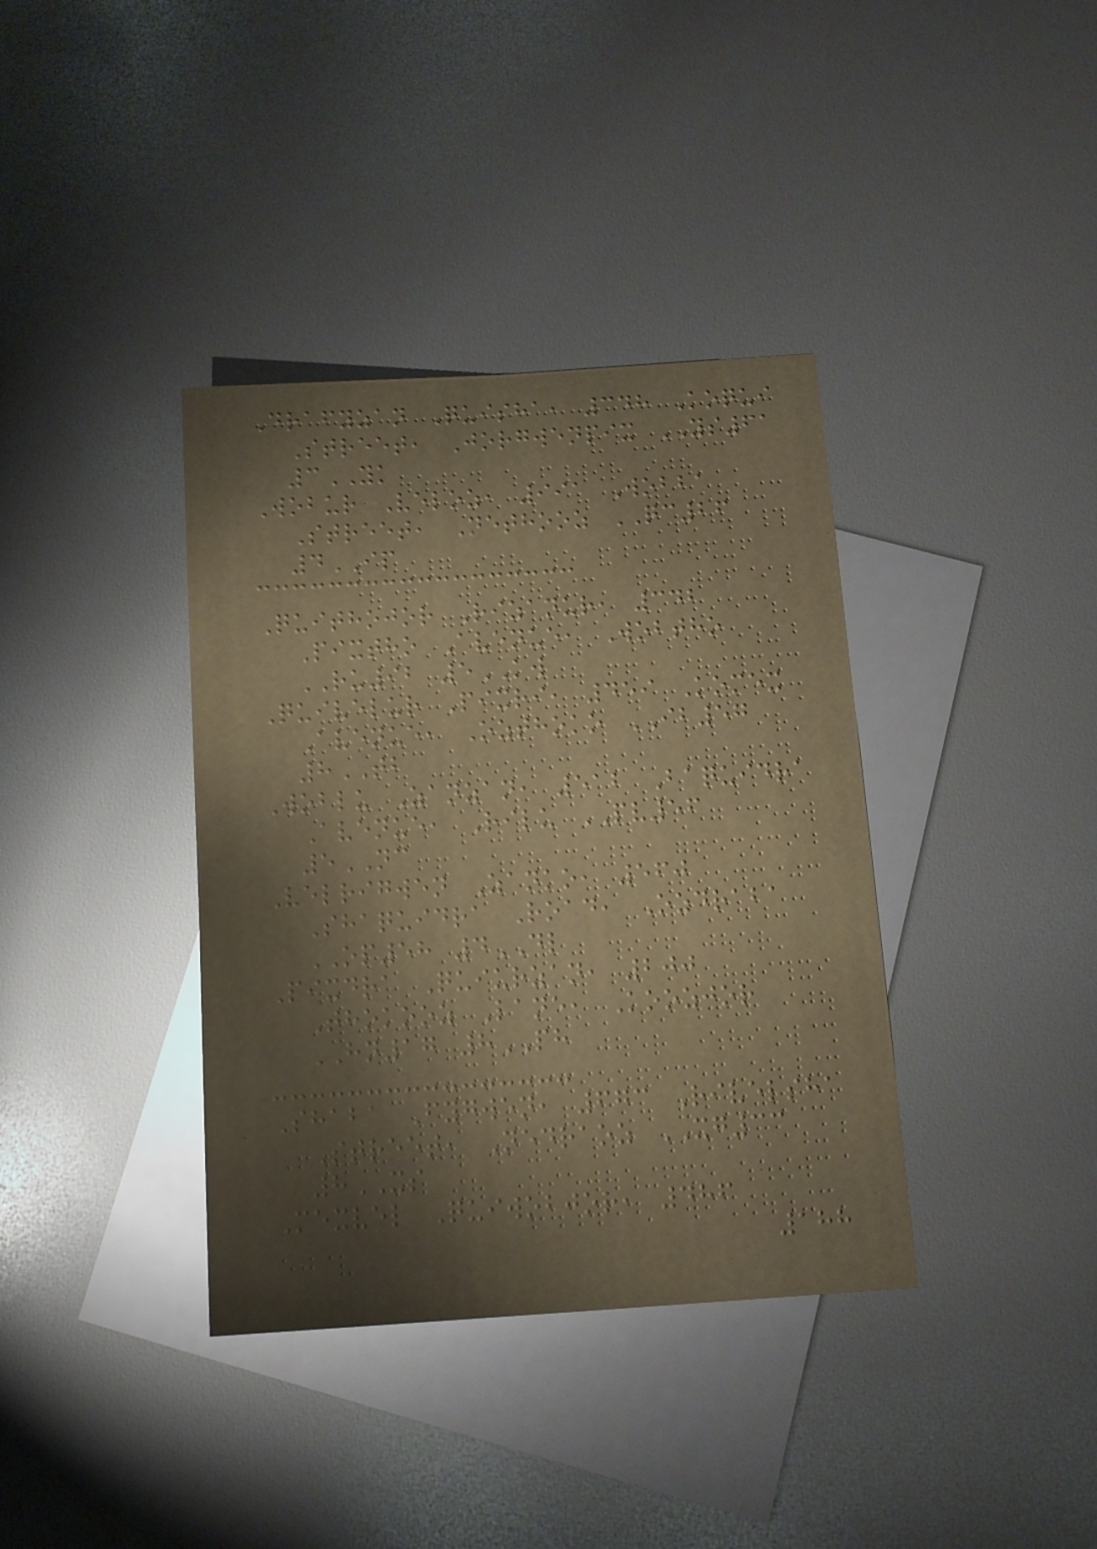Drafyzan Quisha, 348 Koqui
Street, Jorgwenpix YS61
3YK
Wobur Veloz, 991 Wobba
Street, Nethooz QC26
4IP
Quithojor Rizanur, 342
Pixtho Avenue, Wobtho
RU92 5KW
Quivelur Pixri, 459 Komex
Avenue, Ozthoko IB57
8TB
Woblu Zanzan, 512 Baquidra
Avenue, Rilu PV56
5NC
Velrigwen Zanko, 560
Shaquidra Road, Ozdraba
OP58 4DL
Pixdra Quiurzan, 200
Thokooz Lane, Koozjor
HN17 8PH
Shaba Fygwen, 673 Rivelsha
Street, Nedraoz XG33
8XS
Mexvel Quiwobjor, 486
188
